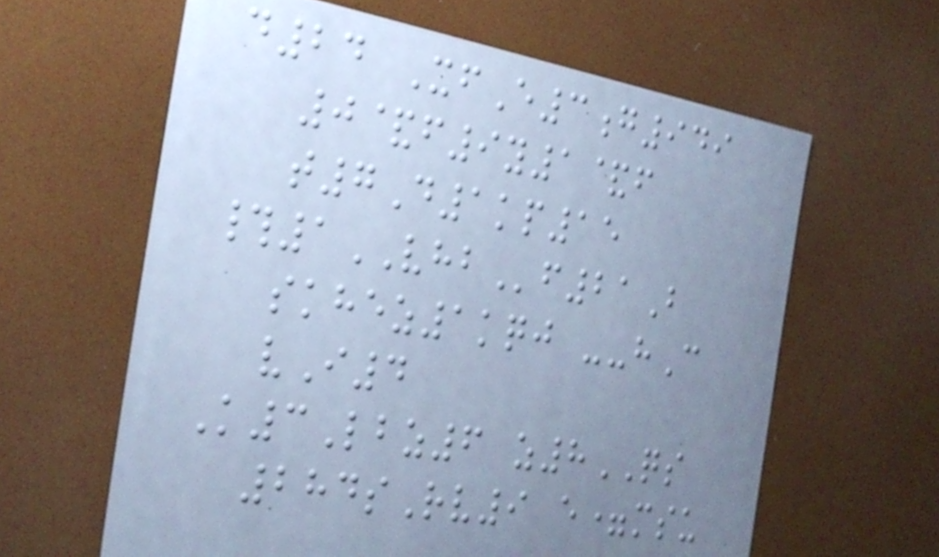d24 XfE3g949
0&f9y1&f
t7D1kp15
#1VHBf21B
skhez1kqj --hC
vI4
K3Lbz6 z8QS
284sRv9 e=msu
